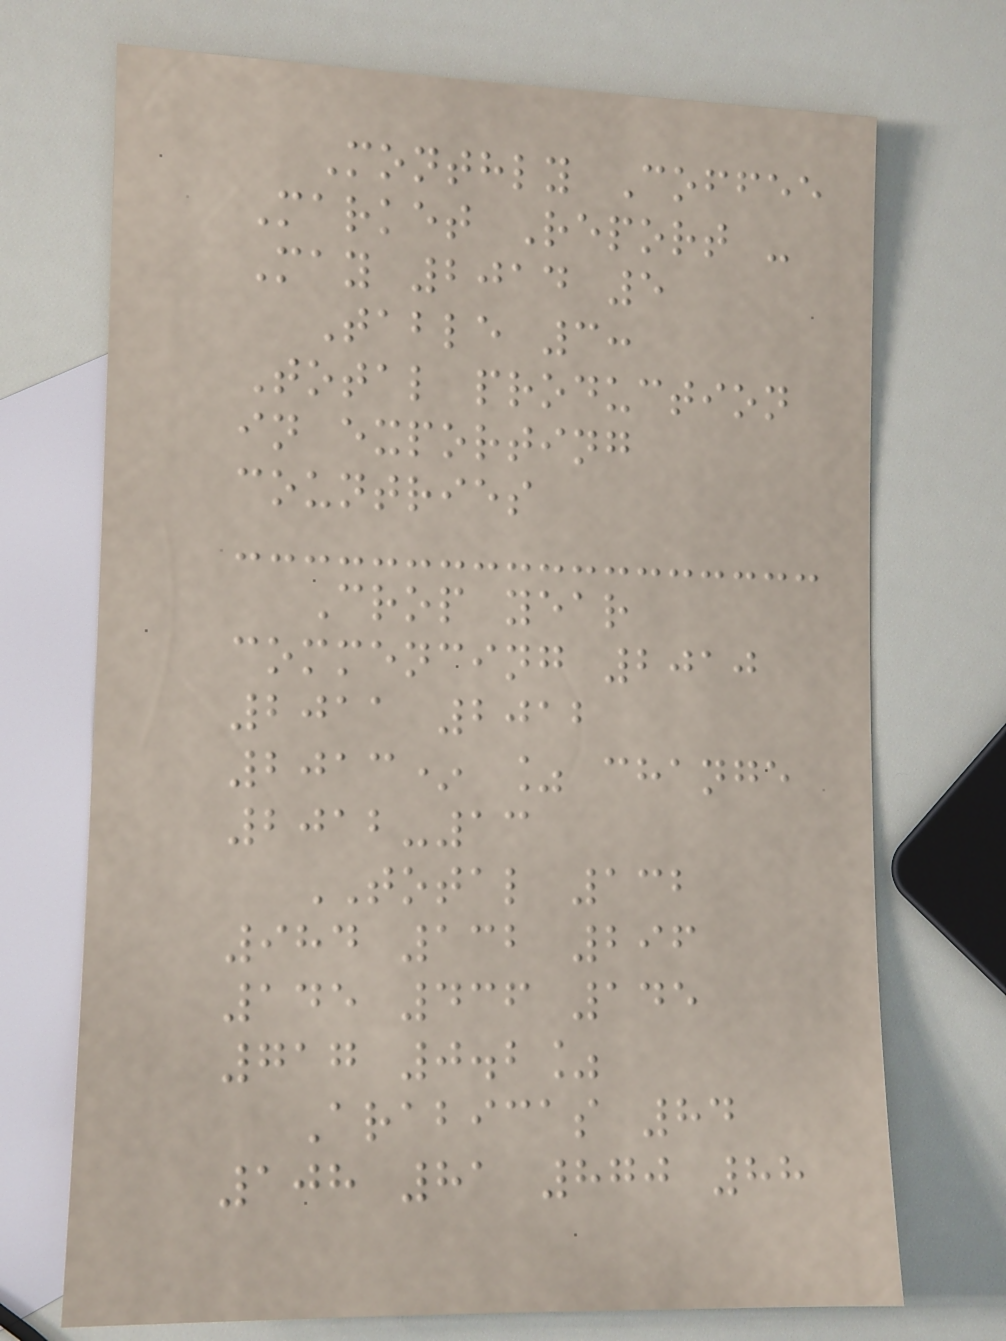Monthly Coffee
Market Report -
May 2014 5
Table 3:
Total production
in exporting
countries
Crop year
commencing 2010
2011 2012
2013* % change
2012-13
TOTAL 132
984 132 296
145 436 145
717 0.2%
Arabicas 84
108 81 870 88
